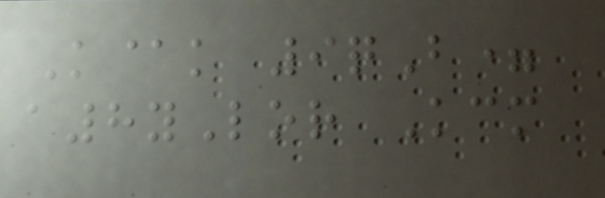K@k 9qB=
a8yLor Kcm
